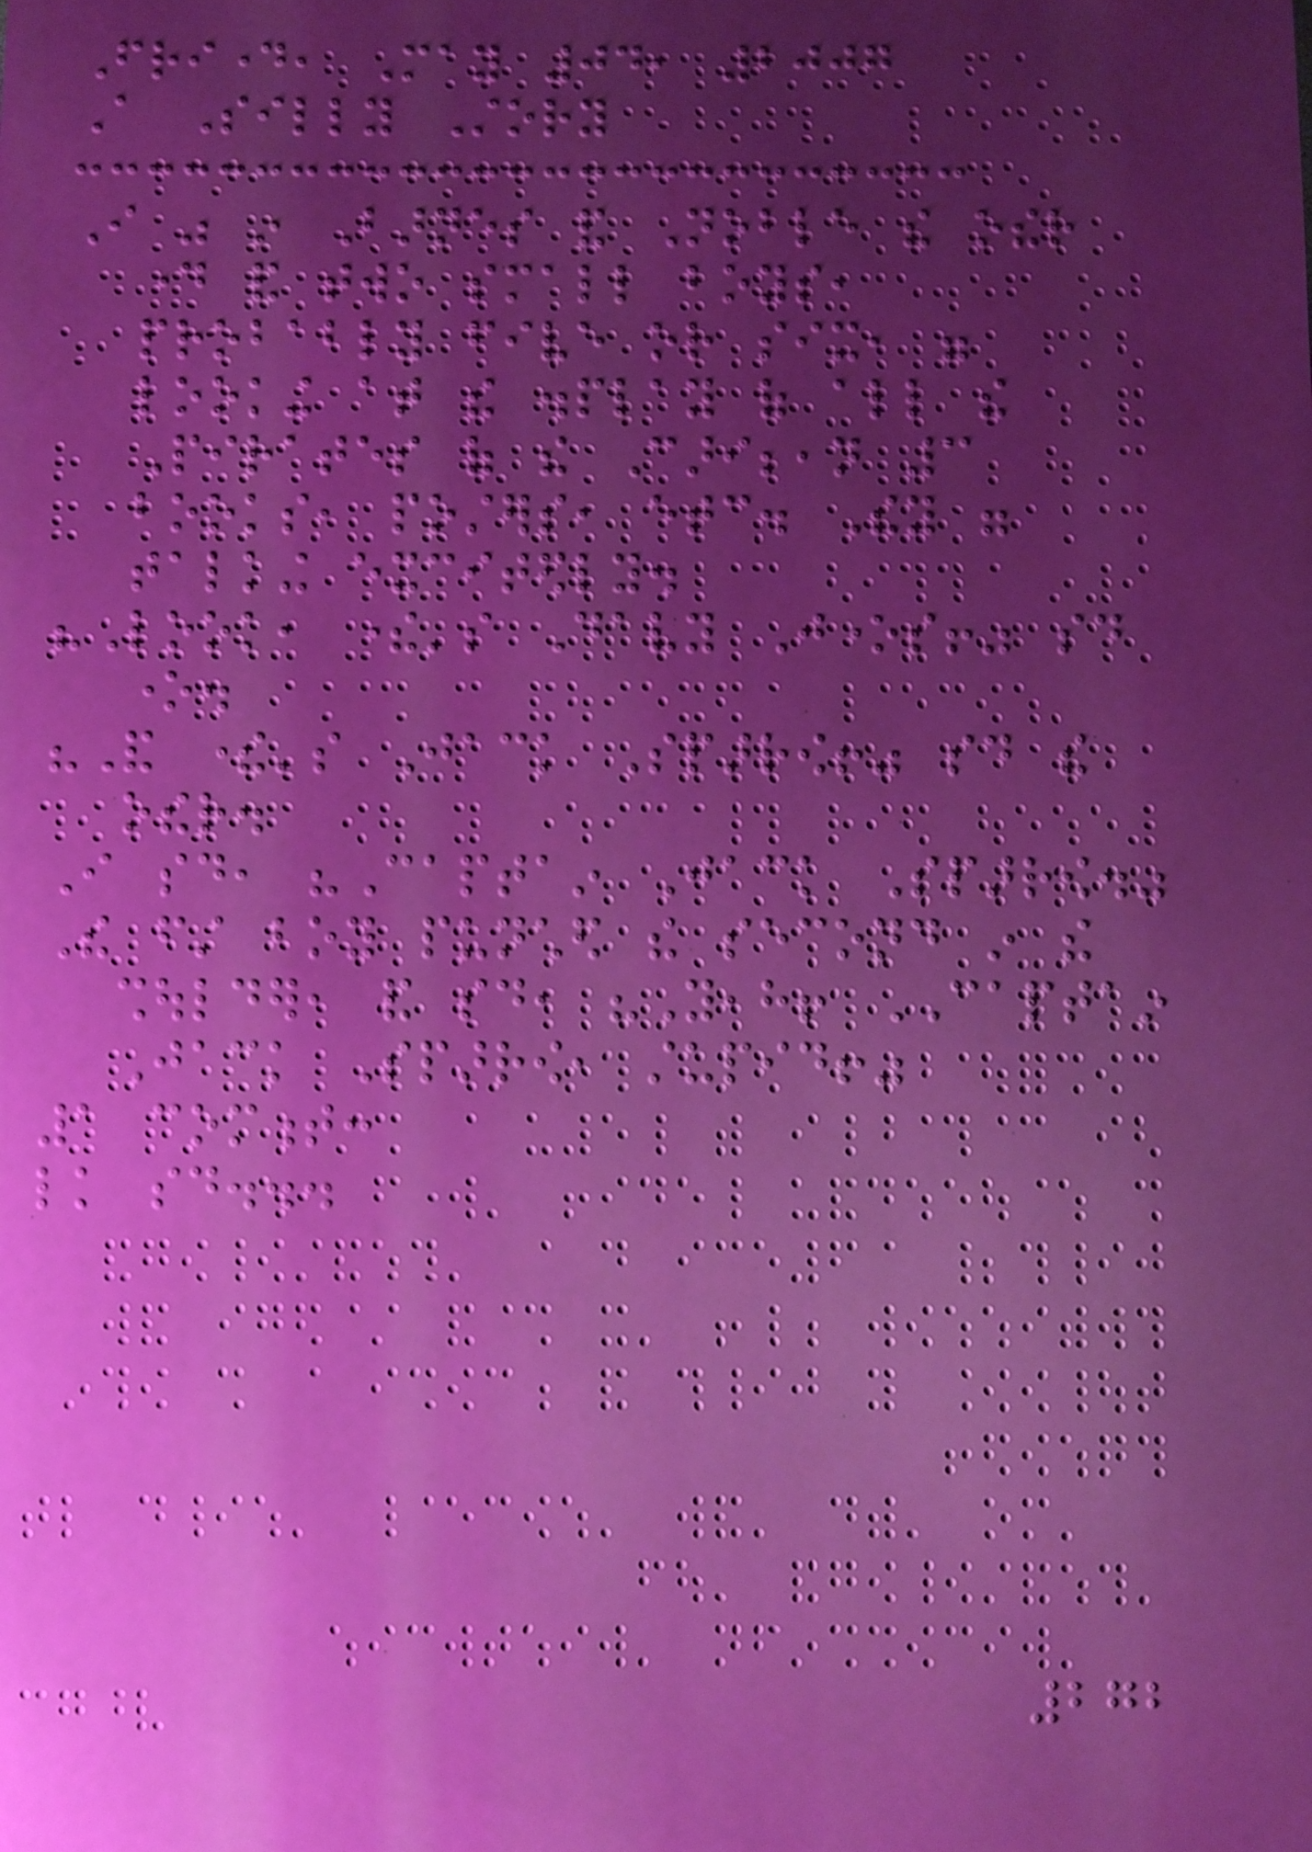Friday, May 04, 2007
A Silly Story
I was in Barnes and Noble the other
day and two small boys,
probably five or six, were
looking at the display of all the
Pirates of the Caribbean 3
books, posters, etc. They were
talking excitedly.
"Look, there's Davy Jones!" said
one.
"And there's Jack Sparrow!" said the
other.
I said, "Captain Jack Sparrow."
The first boy punched the second in the
shoulder, and said, "Yeah! CAPTAIN
Jack Sparrow, stupid!"
1 comment:
lk said...
272
